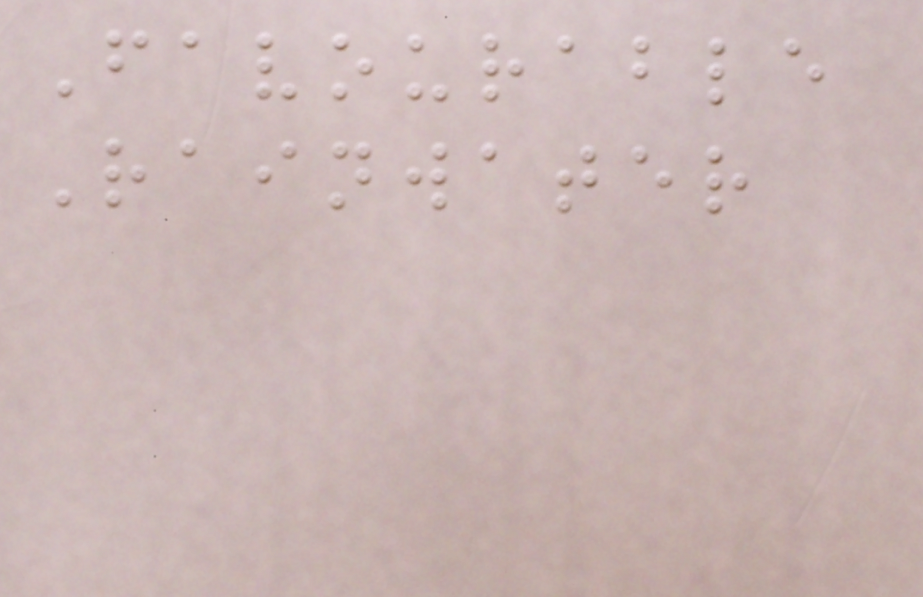Favourable
Rainwater
